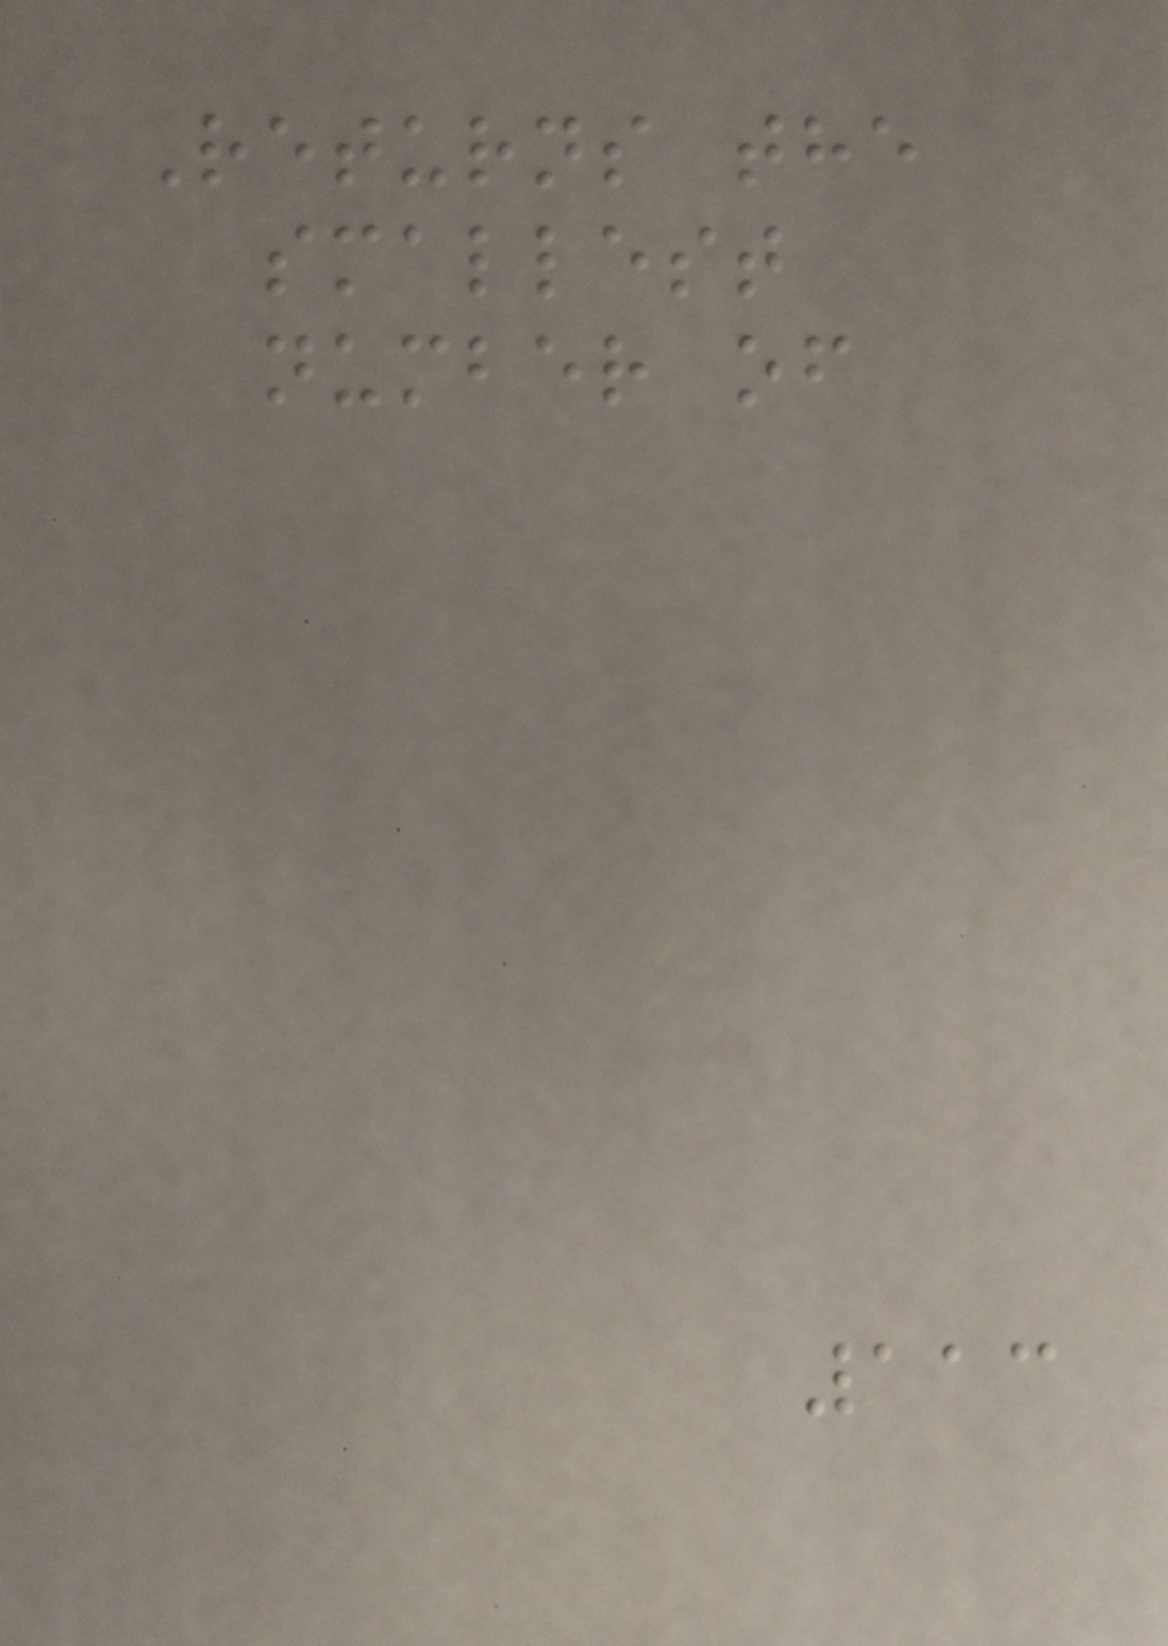Returns the
smallest
number of
113
